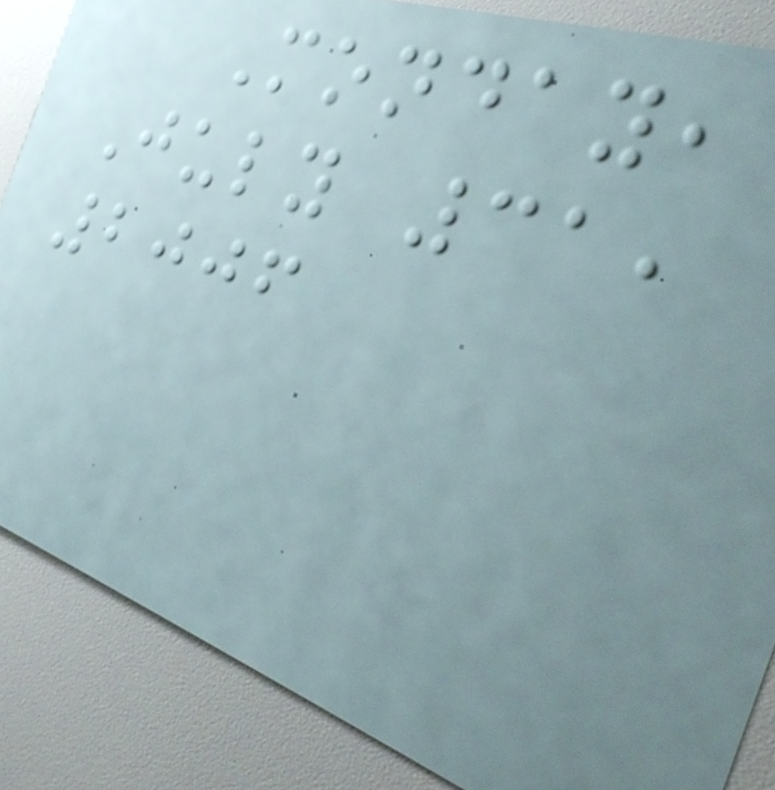Monday,
July 31,
2006
